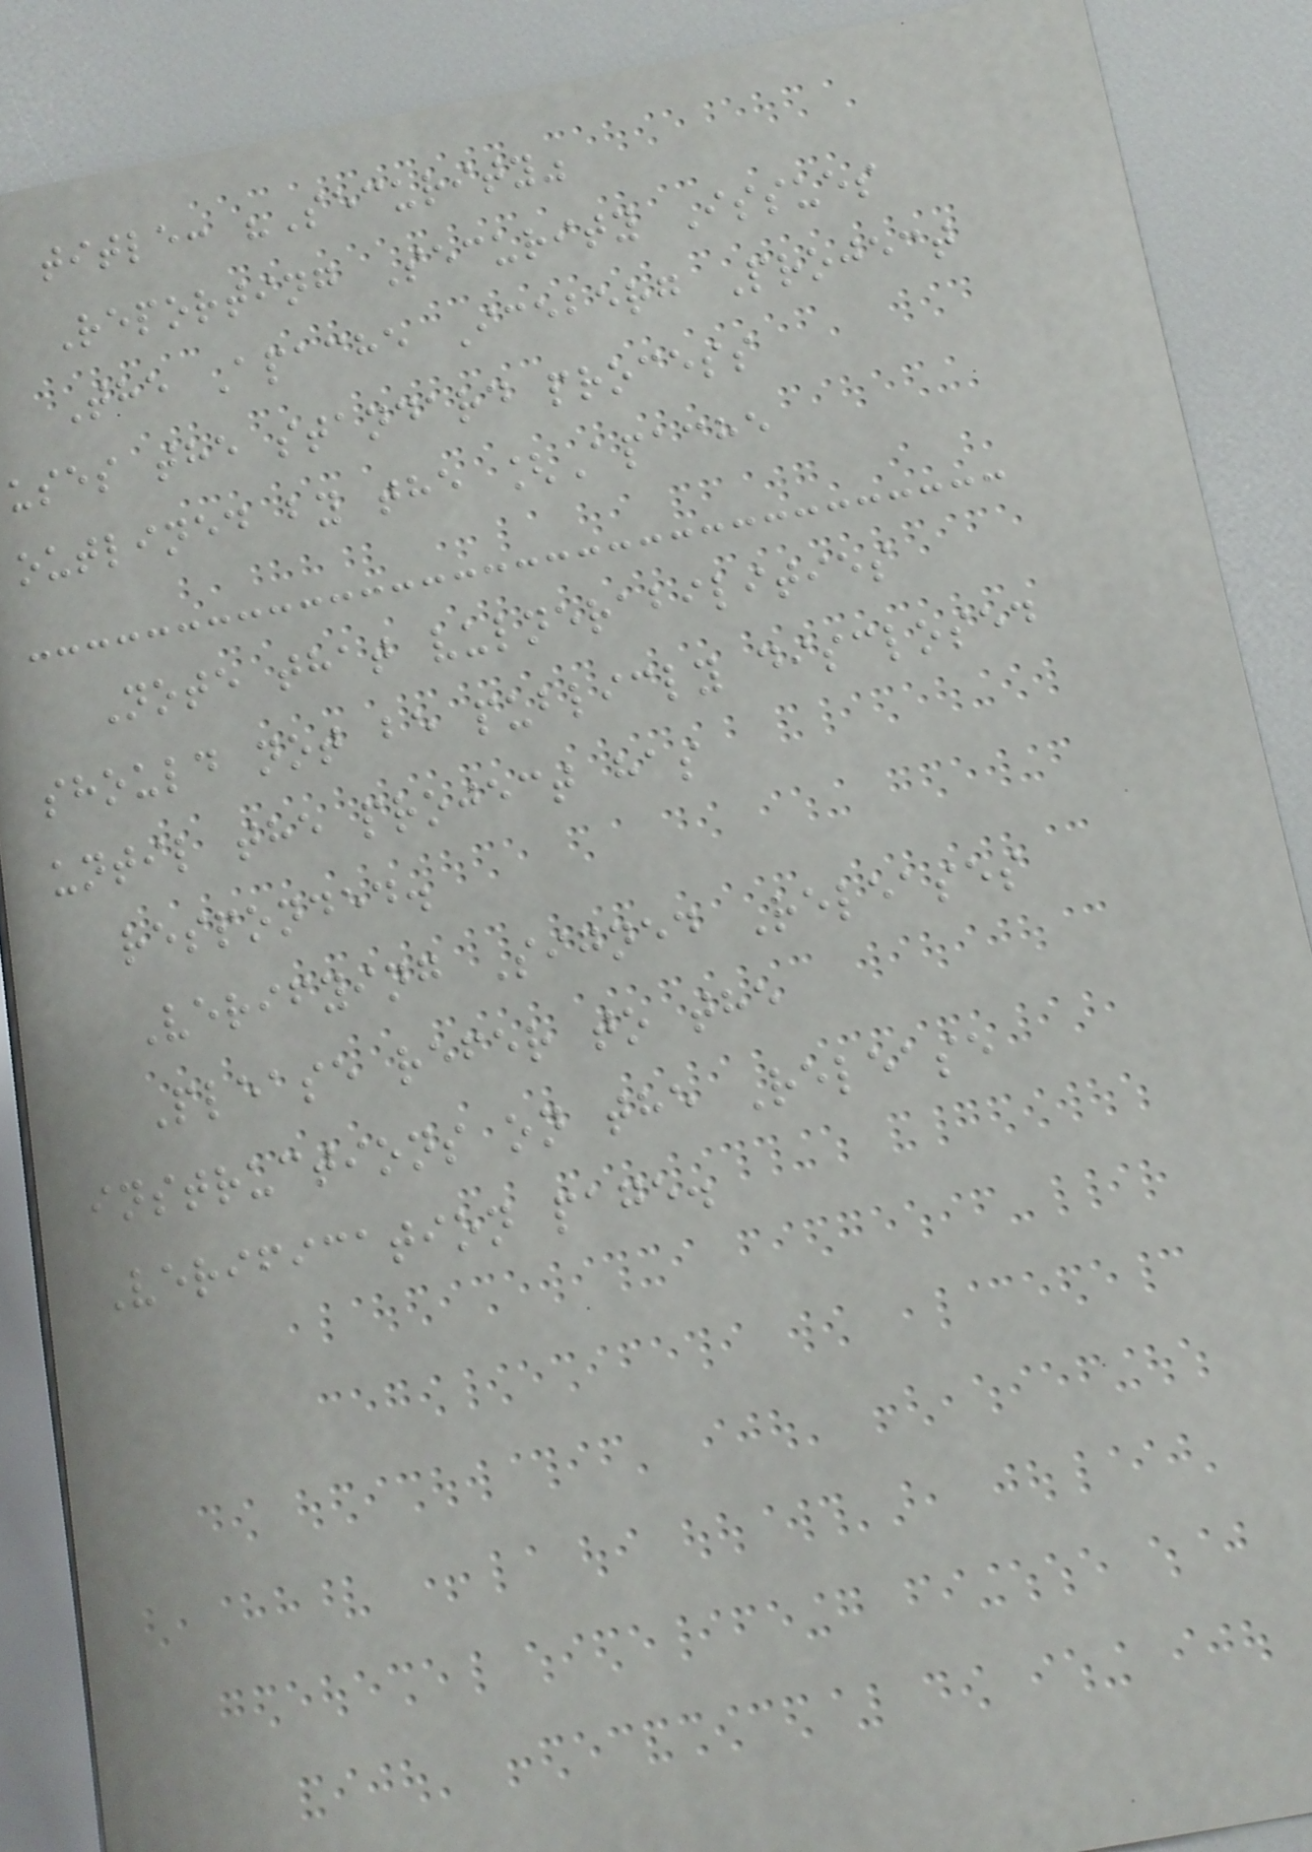title: "Security"
Reporting Security Issues
The Apache Iceberg Project
uses the standard process
outlined by the [Apache
Note that vulnerabilities
should not be publicly disclosed
until the project has
responded.
Verifying Signed Releases
Please refer to the
instructions on the Release
Verification page.
